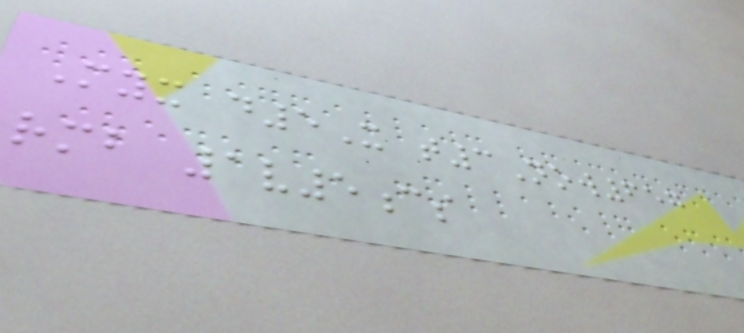Myx d5X t3Now657
rmb 1v5cs
